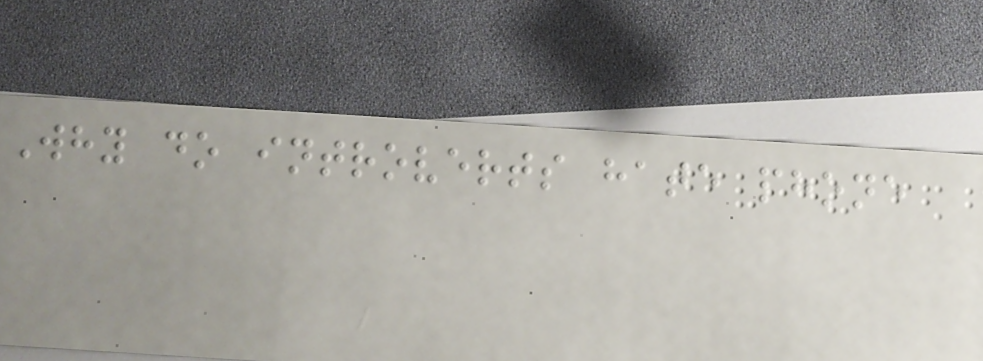Why do introverts hate phone
